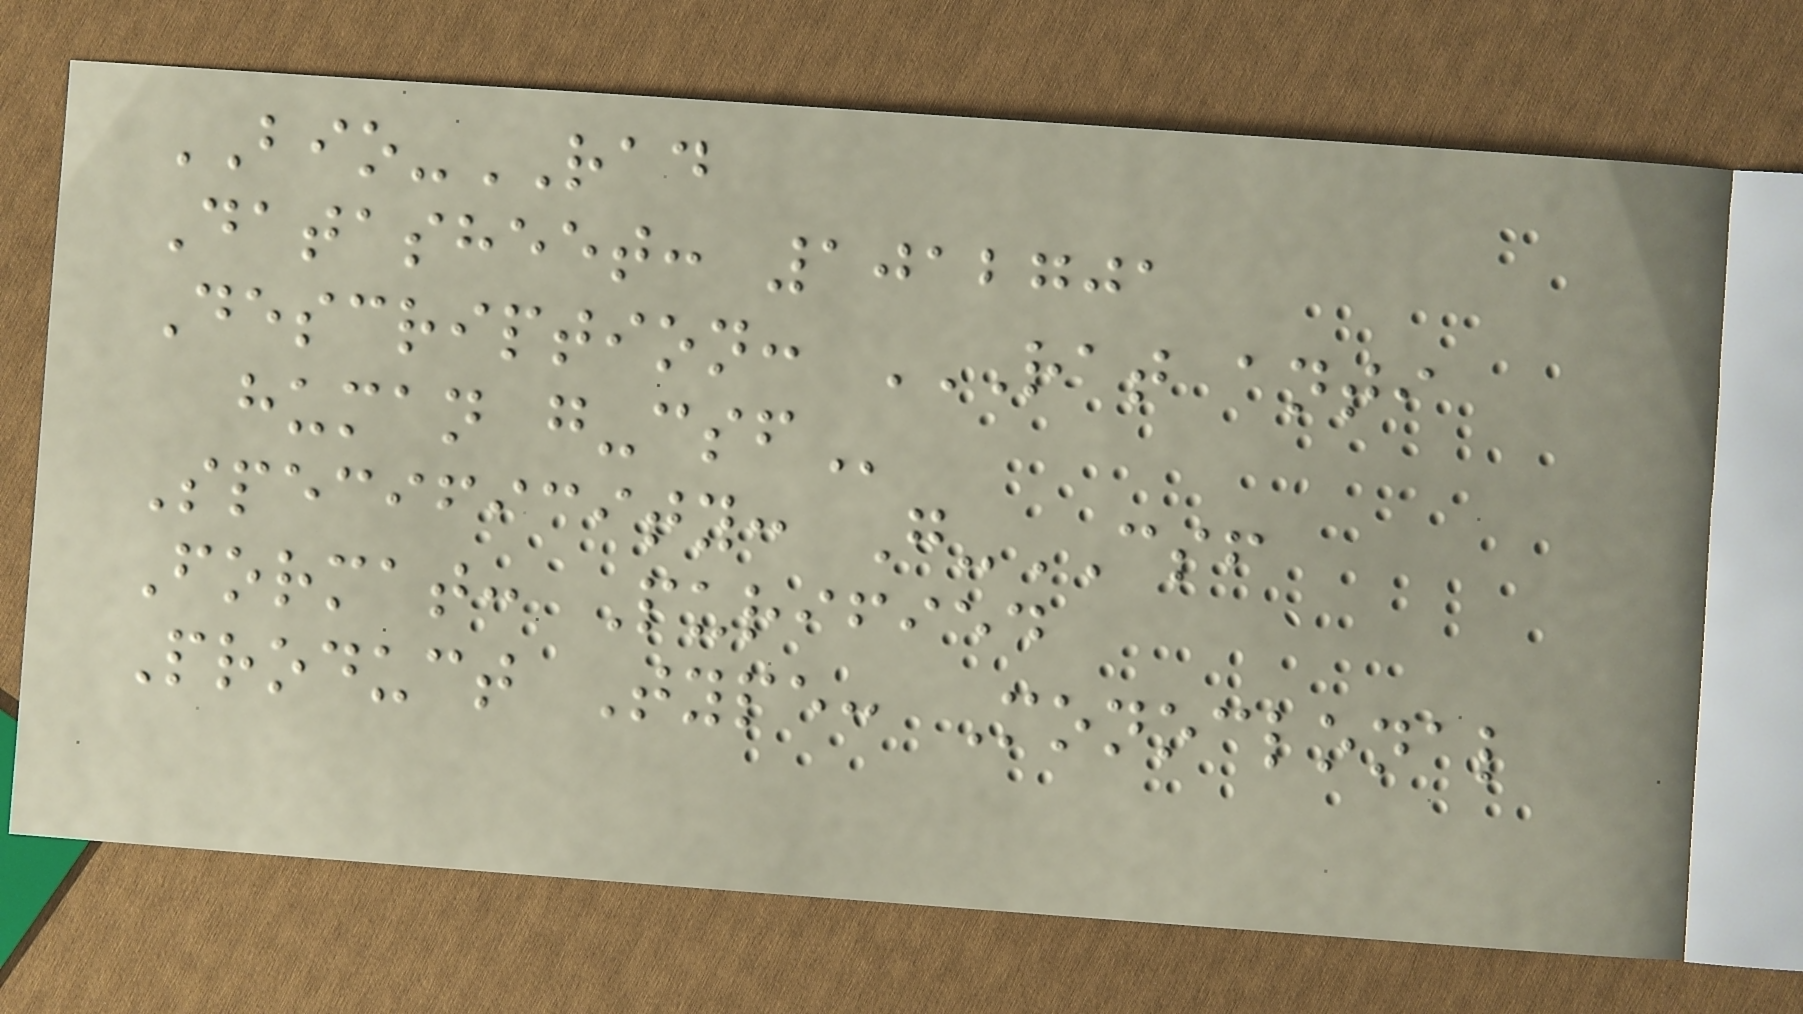BIO-RAD
Datasheet: 1012701
Description: RAT ANTI
HUMAN G-CSF
Specificity: G-CSF
Format: Purified
Product Type: Monoclonal
